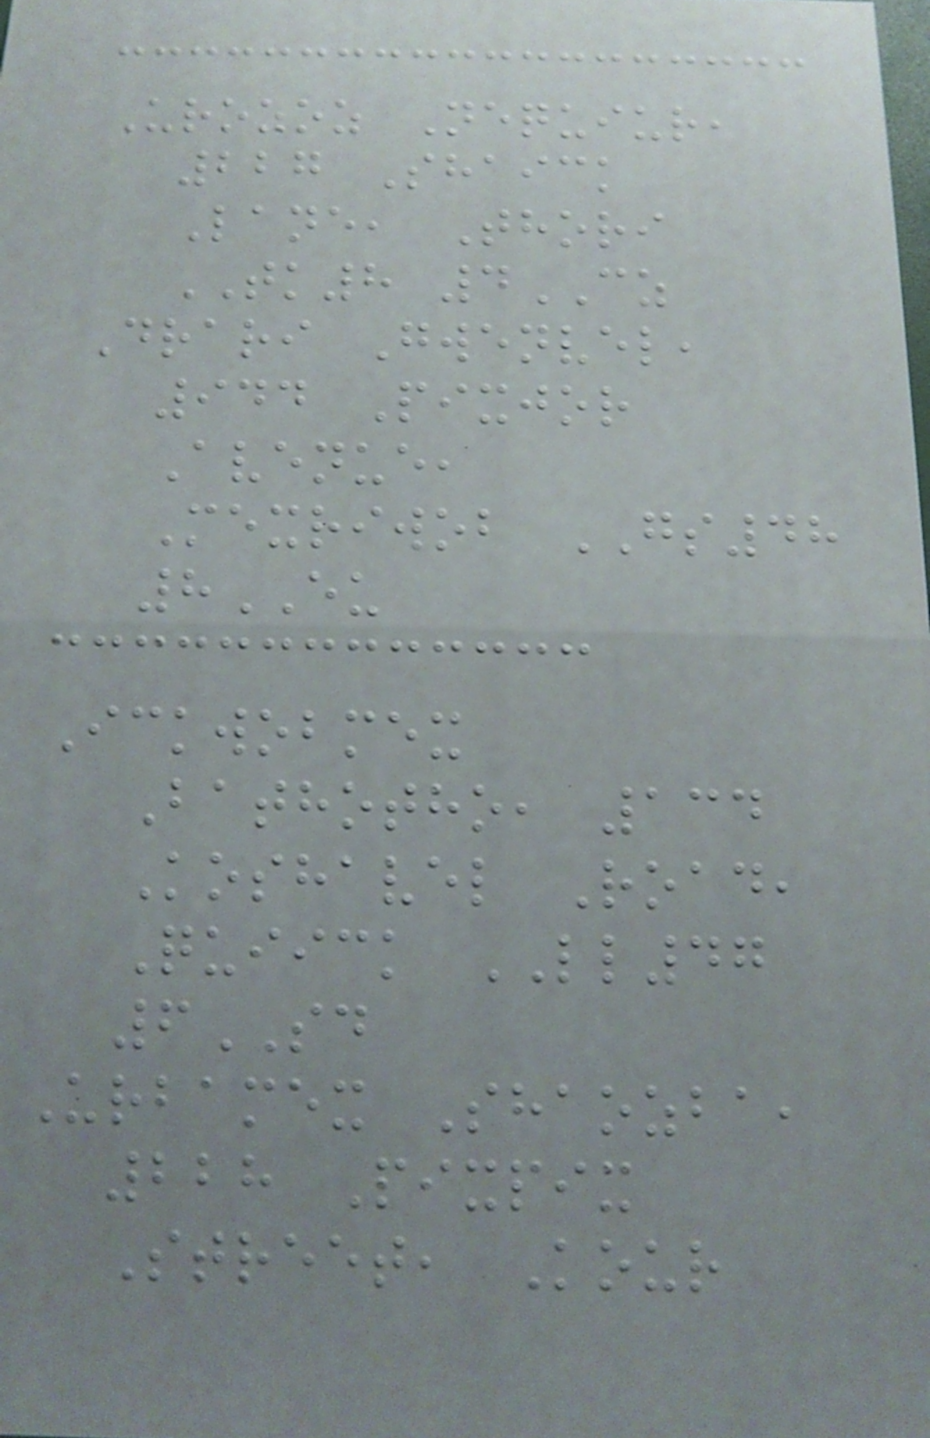Urozoz Nequiur,
227 Shaick
Lane, Thori
TK8 4CZ
Drari Gwenvel,
944 Pixjor
Avenue,
Mexriwob GS48
8EU
Ickwobmex
Bathotho, 134
Koshavel Road,
Quiick LL47
6SD
Urbamex Shaozba,
228 Pixpix
Street, Kour
